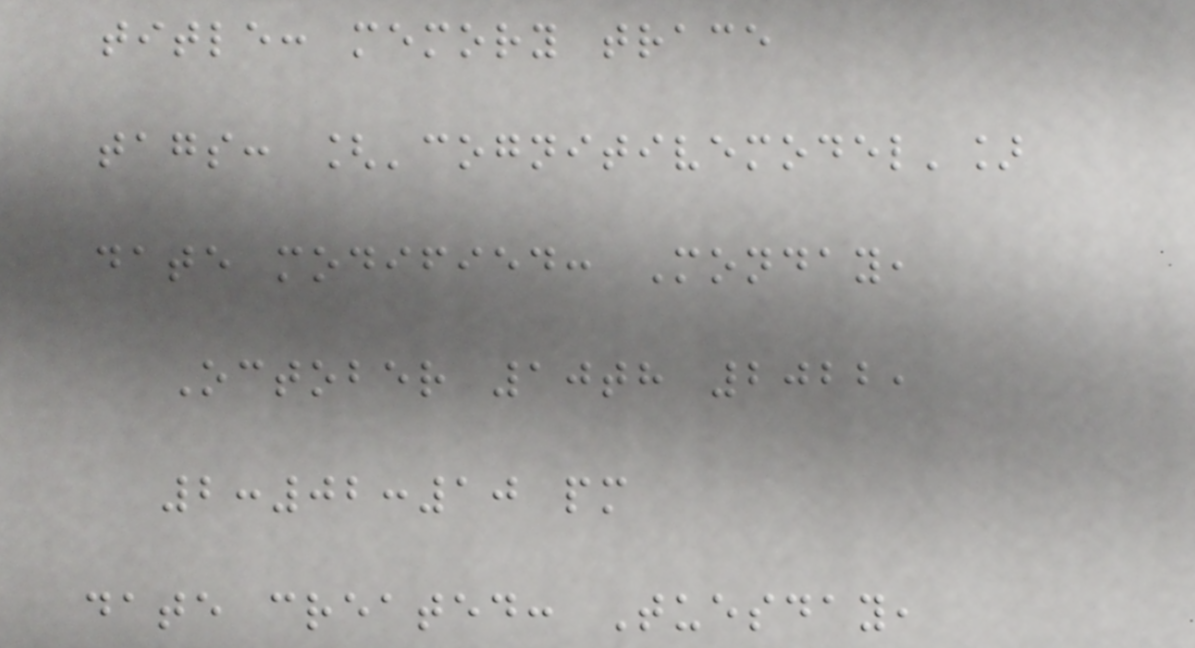title: memory trace
tags: ['cognitivemodel']
date modified: Monday,
October 10th 2022,
2:02:10 pm
date created: Tuesday,
